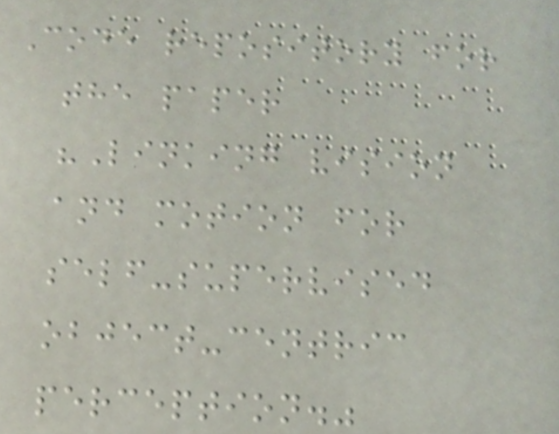Code repository for
the paper
"Linking vision
and motion for
self-supervised
object-centric
perception."
